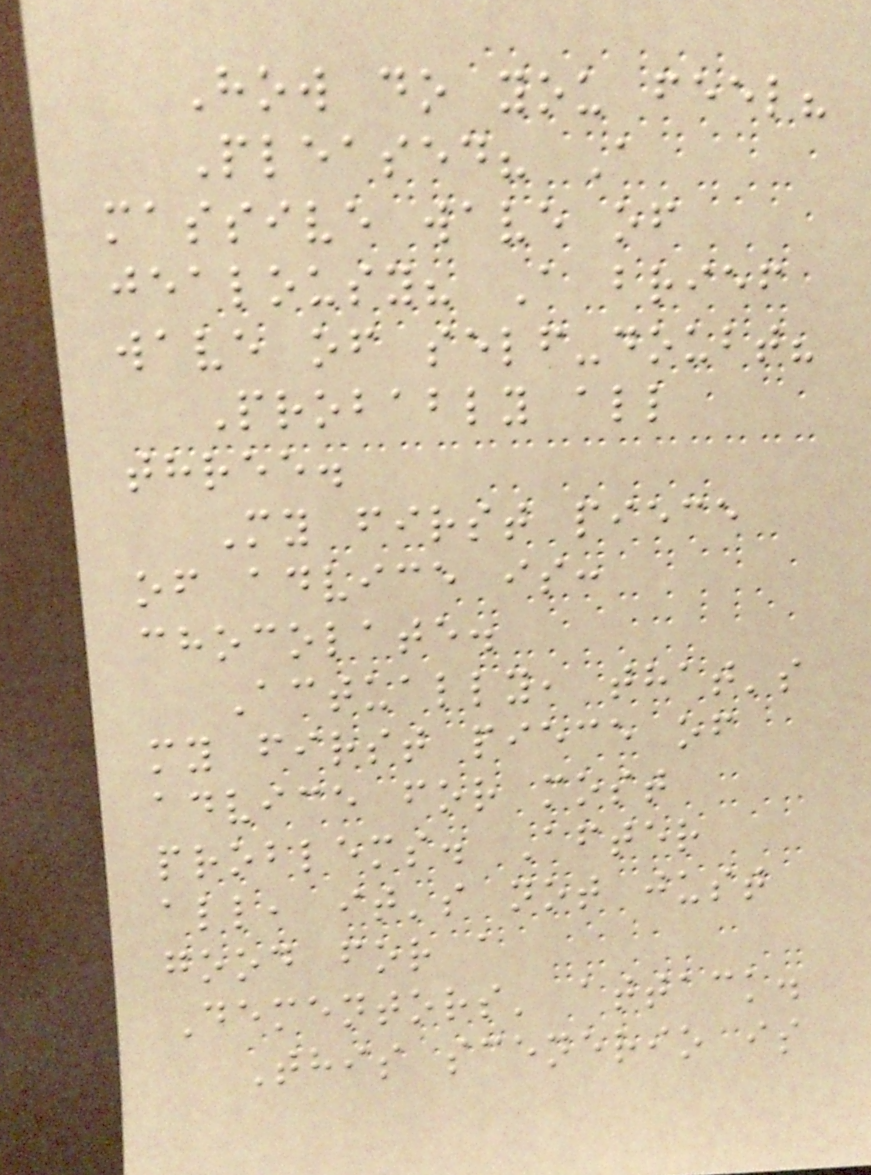How do you feel?
Pleased? A
massive wave of
jealousy? A brief
wave of self-doubt?
Probably all
three.
My first piece
of advice is:
chocolate.
Actually, that's
my first piece of
advice for most
problems. After
all, it's not just
good for a
Dementors' attack.
This scenerio is
